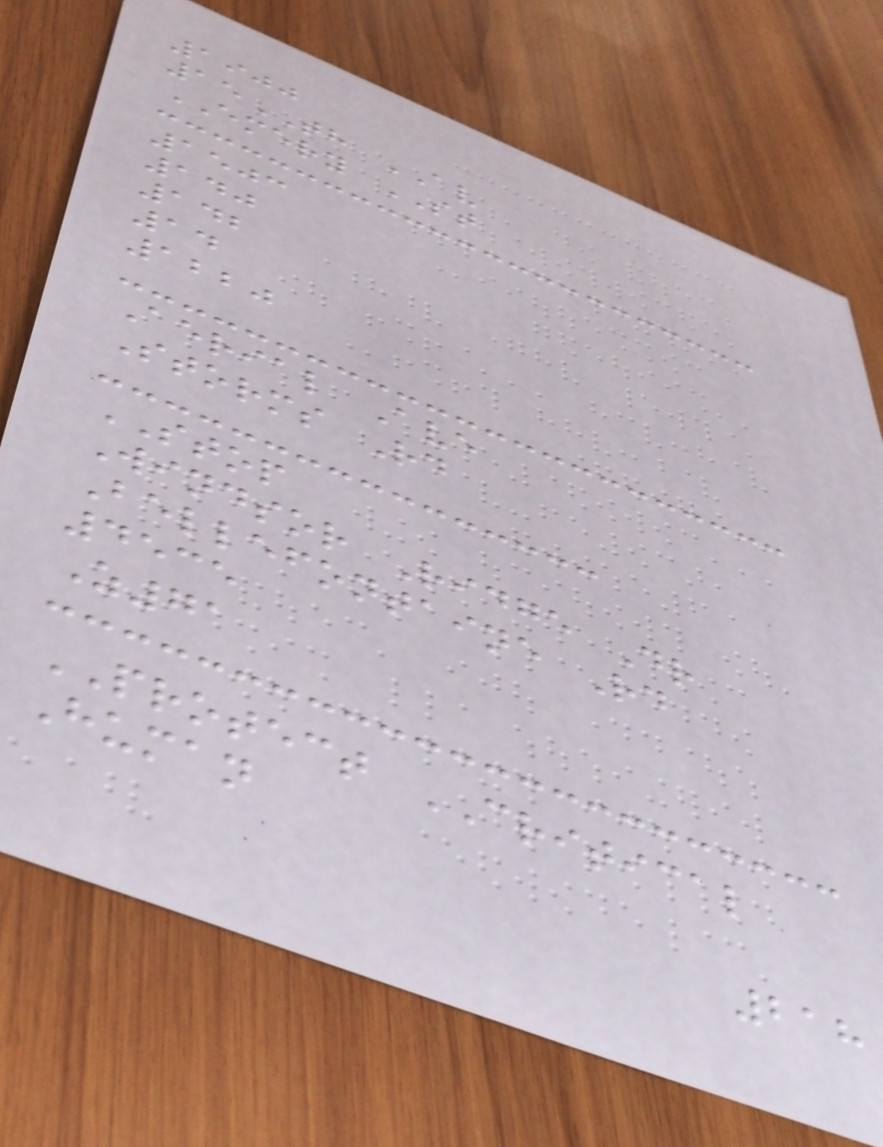1900
15TH AV
EMERY ST
1503
140
142
14
1220
Aerial Ave
Storms Rd
STOP
Windsor Ridge Dr
Bellefontaine Rd
4535
Z71
PROTECT CRITICAL
Human
218
